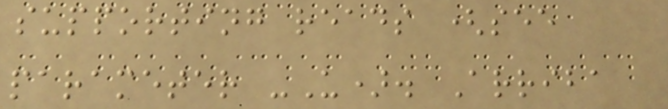supporting reads (see
parameter -U). Arriba
